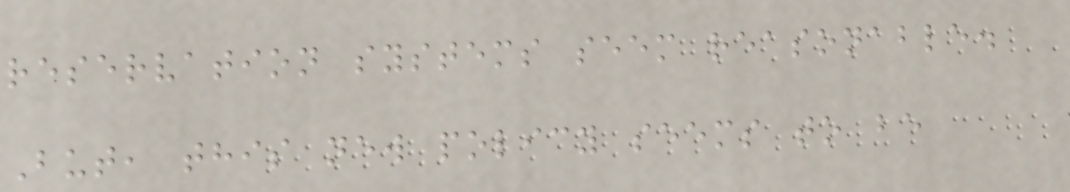reservation systems seem reasonable.
But, this new policy seems to be
